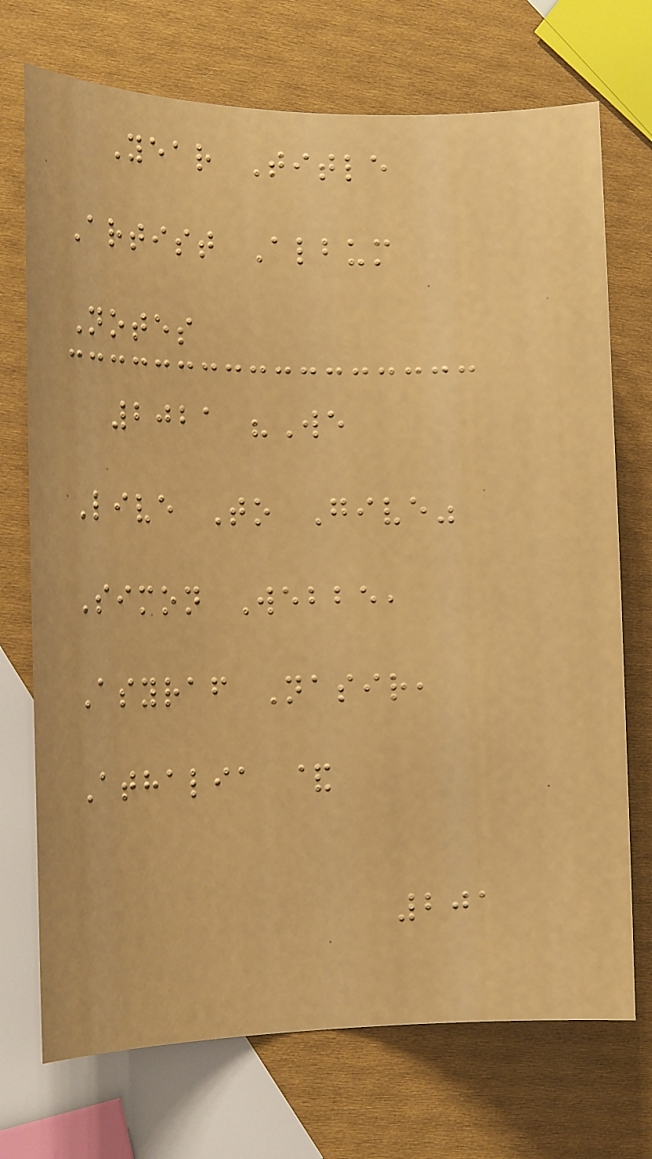Year Title
Artist Album
Notes
2021 "We
Live To Give"
Simon Webbe,
Asyraf Nasir,
Athalia &
201
